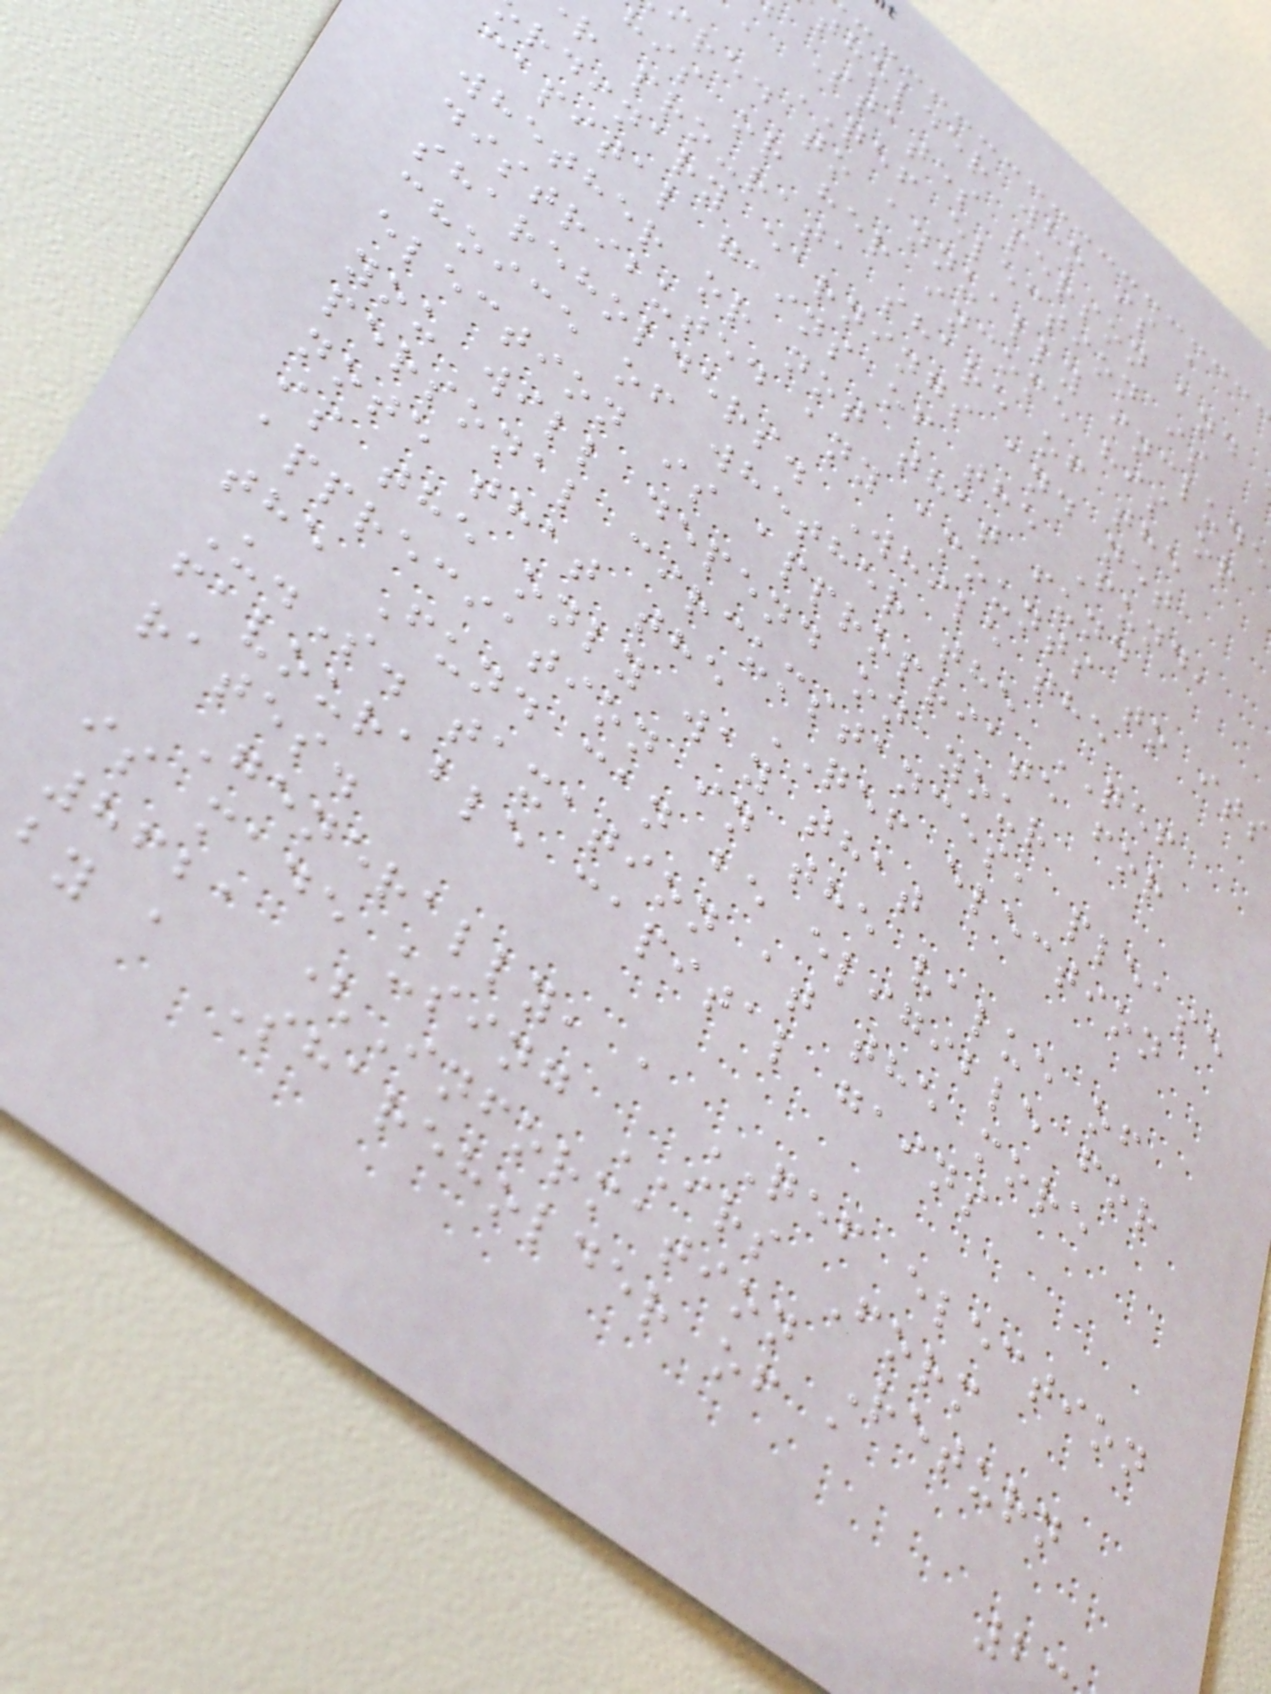tholder who is a
States person and
a QEF election is
ired to annually include
his or her income his or
r pro-rata share of the
rdinary earnings and net
capital gains of the Fund,
whether or not that fund
distributed any amounts to its
shareholders. While the
choice of whether the QEF
election is appropriate for
you will depend on your
personal circumstances, please
note that the QEF election
is the only way that
appreciation in the value of
the Fund can be eligible for
U.S. taxation at the more
favourable capital gains
rates.
Generally, a QEF election
is made using IRS Form
8621 (Information Return
by a Shareholder of a
